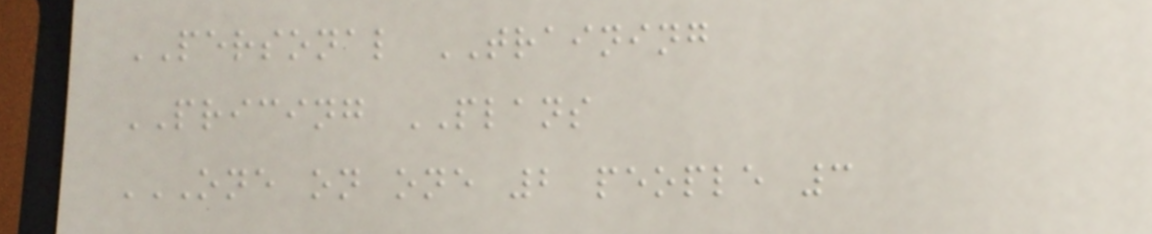PERSONAL TRAINING
PRICING PLANS
ONE ON ONE 2 PEOPLE 3
